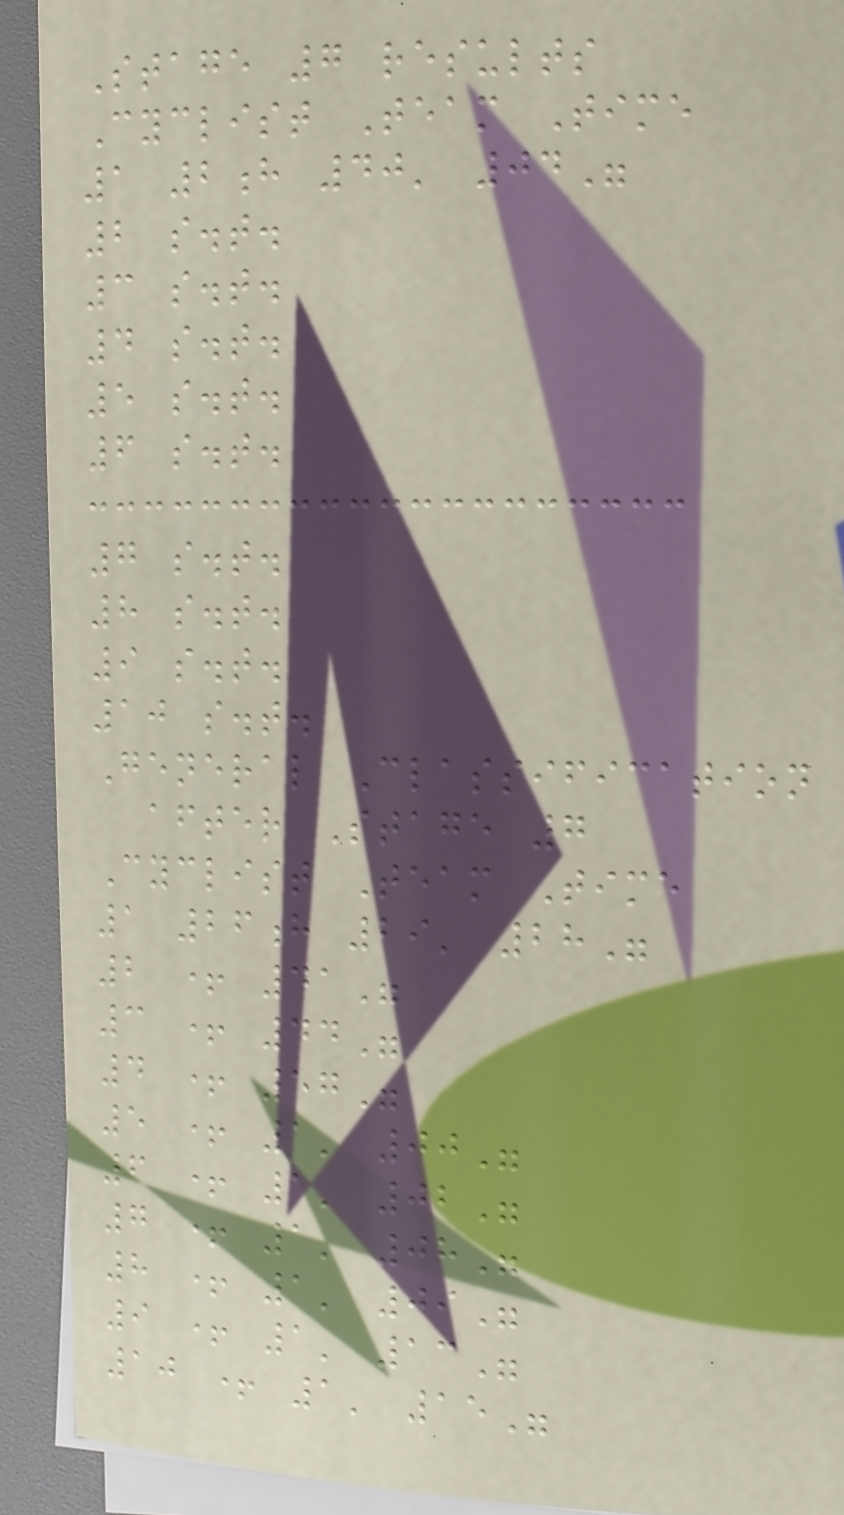Stage 7 results
Cyclist Team Time
1 2h 40' 04"
2 s.t.
3 s.t.
4 s.t.
5 s.t.
6 s.t.
7 s.t.
8 s.t.
9 s.t.
10 s.t.
General Classification
after Stage 7
Cyclist Team Time
1 26h 29' 28"
2 + 41"
3 + 44"
4 + 57"
5 + 1' 00"
6 + 1' 02"
7 + 1' 08"
8 + 1' 09"
9 + 1' 13"
10 + 1' 15"
